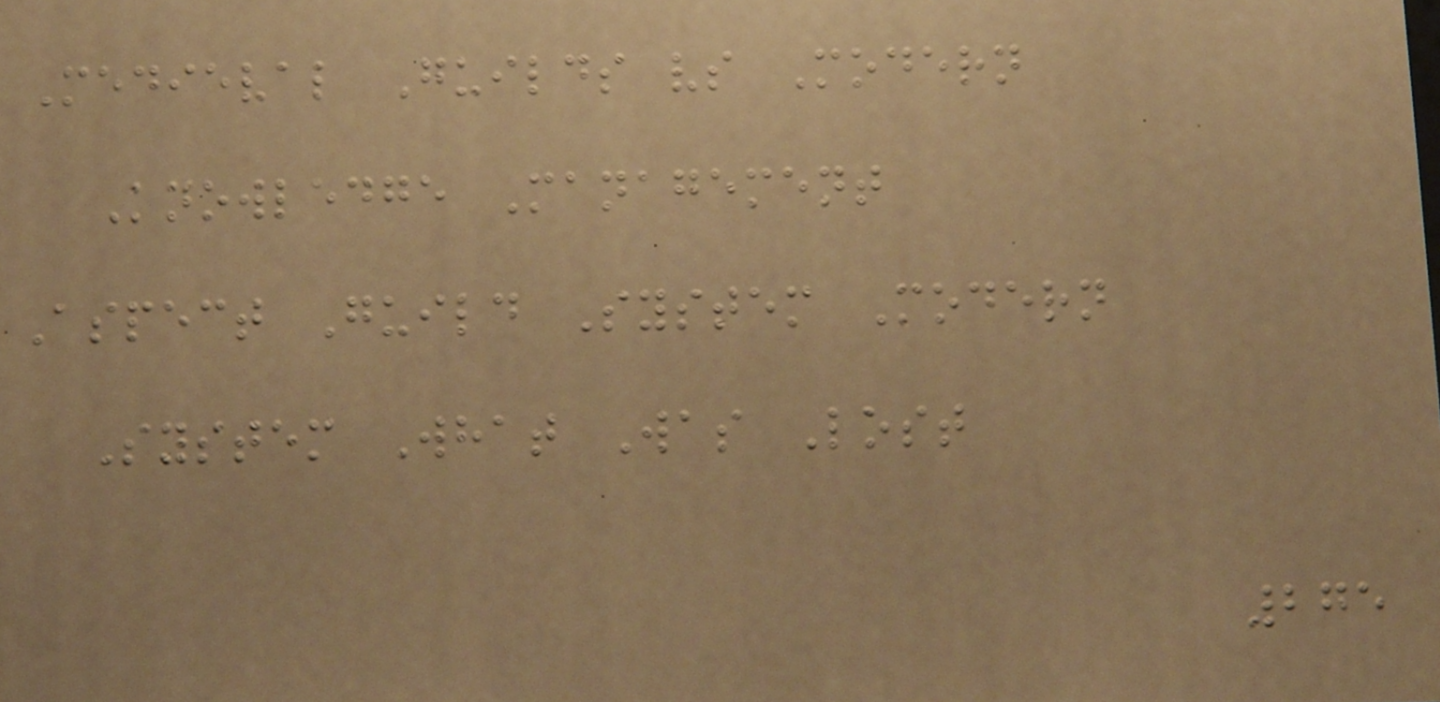Medieval Guilds vs Modern
Knowledge Management
Aspect Guild System Modern
System What Was Lost
275
